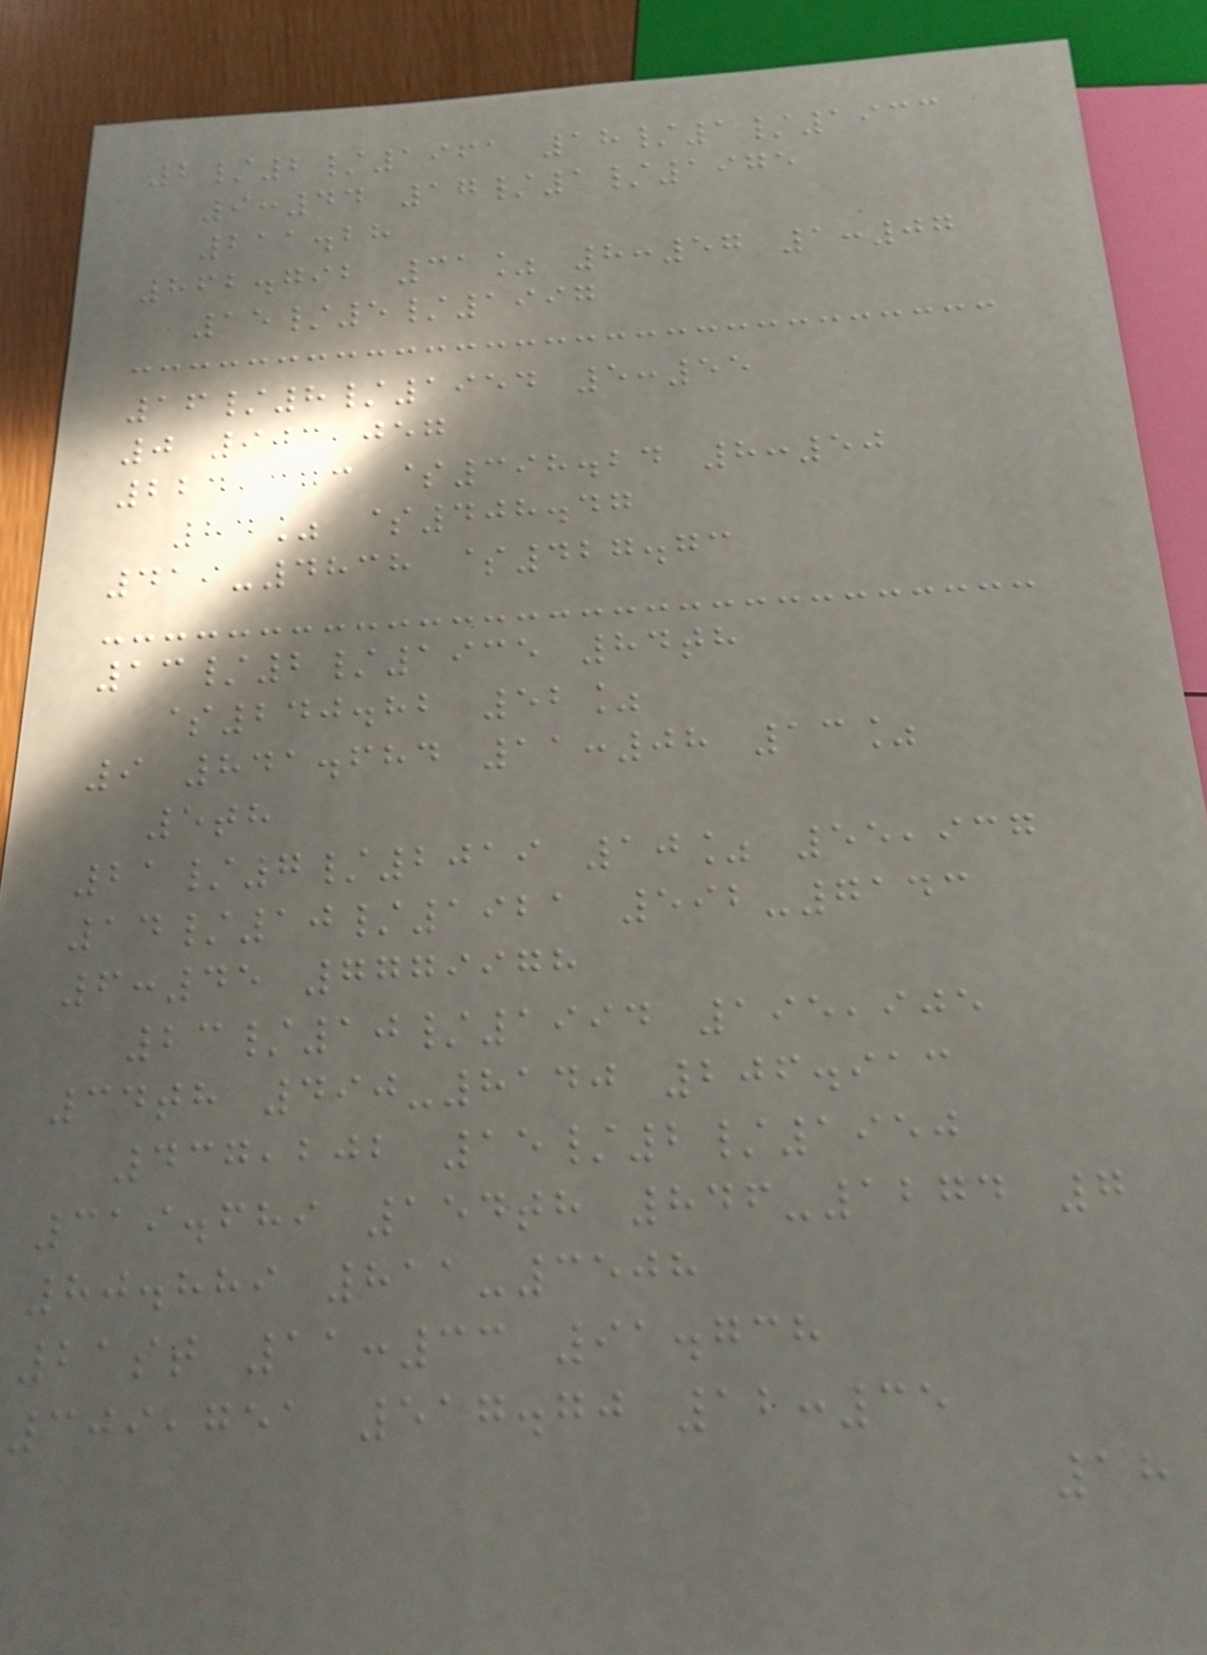2/2/1961 18/1/1933
9:44 17/1/1975
211.28
862.792 31% 8:57 1:07
15/5/1997
16/8/1954 5:55
0 903,057
224,373 $398.24 8:50
84% $408.47
419-4838 $427.73
13/2/1935 84th
$240.82 52%
9 841.684 11:08 13%
5th
21/7/2019 10% 55,937
14/10/1921 592-7143
6:45 7779978
23/10/1994 195,905
34th 490-8140 206.913
437,202 15/2/1950
319.689 154th 846-1274 7
80.889 811-3508
21st 11:33 91.738
309,751 517.70 12:35
18
